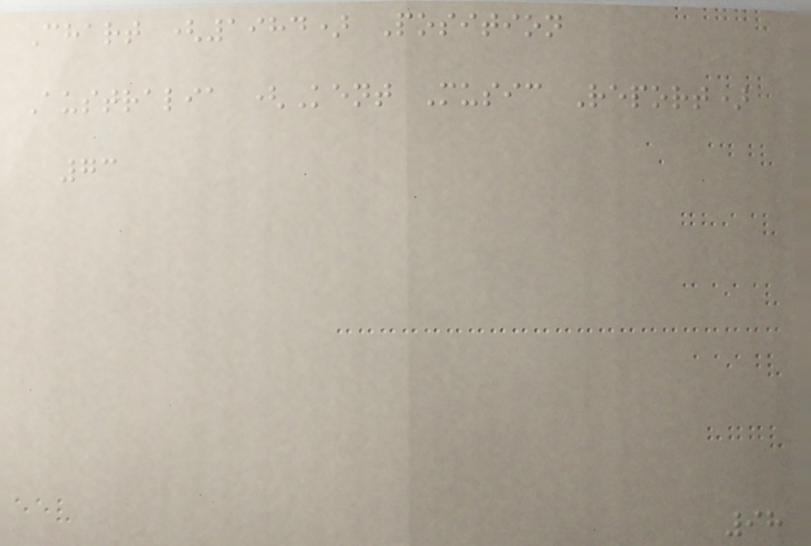Chart (1984) Position
Australia (Kent Music Report)
73
98
